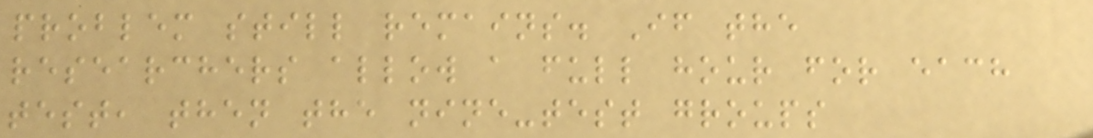problem still remains. If the
researchers allow a full hour for each
test, then the nine-test groups
